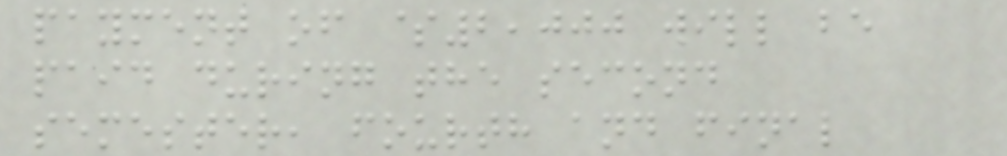payment of $2,000 will be
paid during the second
semester, fourth and final
